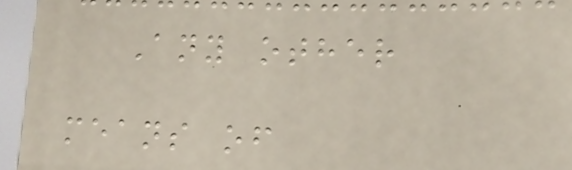Any other
means of
